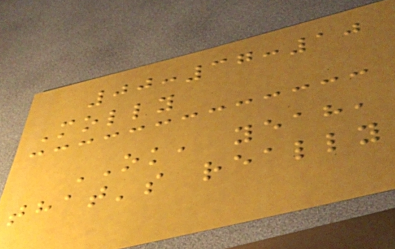00:37:10
Molly
OK, yeah,
that's really
